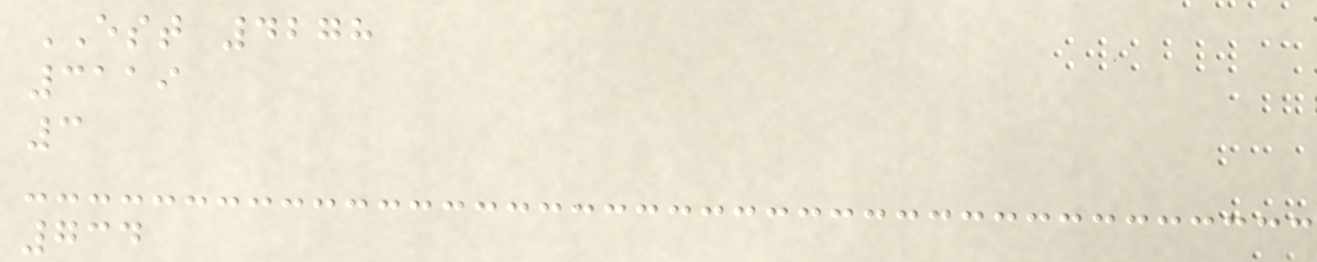EST 4278
3119
3
734
